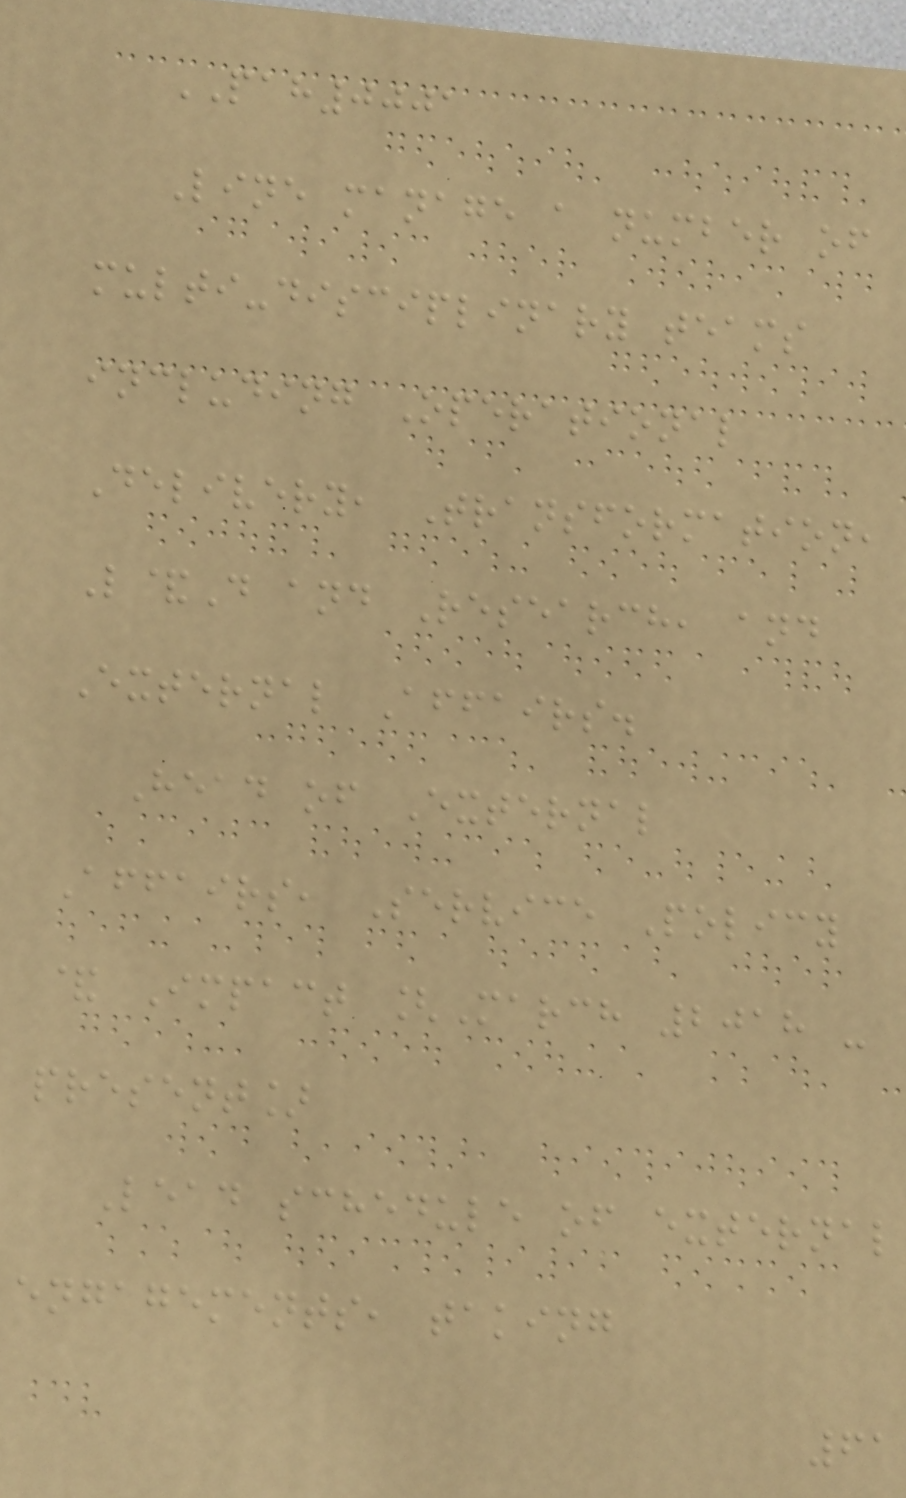PAH0001
Line manage a number of
multi-disciplinary teams
including Operational
Delivery, Transformation,
L&D and Research, and
External Affairs.
Head of External
Affairs, Service Policy
& Impact [March 2018 -
present]
Lead schedule of external
engagements, taking
61
